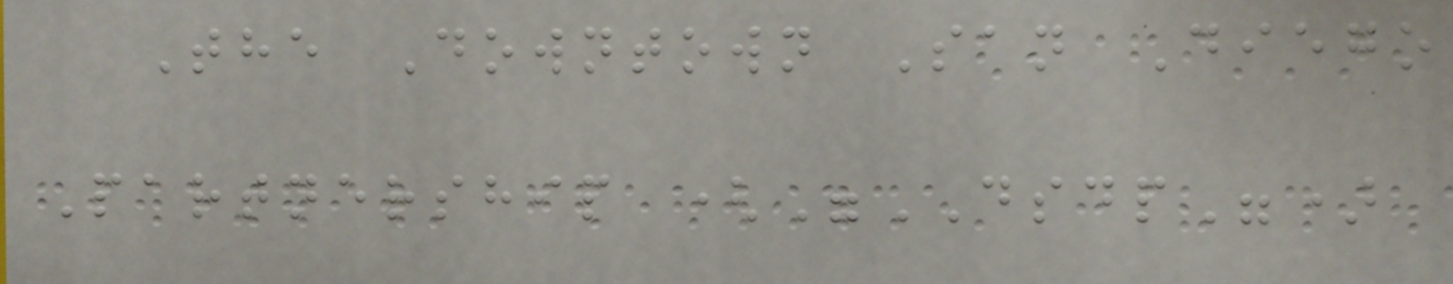The Downtown San Diego
Partnership ("DSDP")
